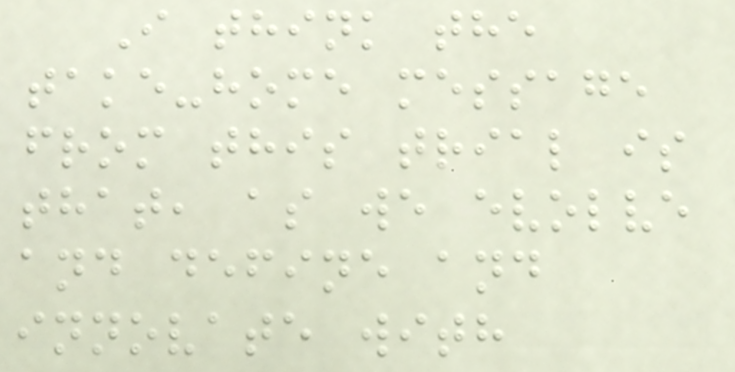I think the
take-home message
from this trial is
that, as we evolve
and define and
innovate with
